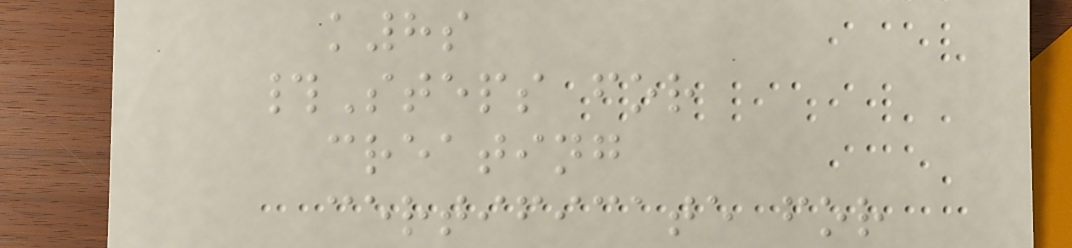k8s
#Steps for
creating
certificate for
